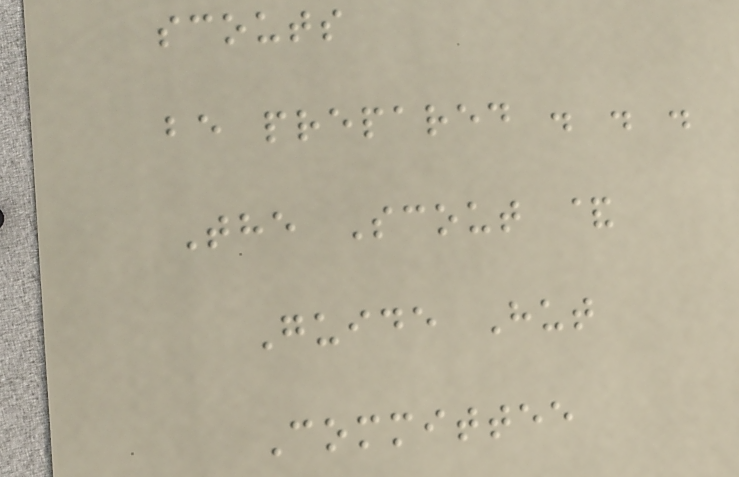scouts
be prepared . . .
The Scout &
Guide Hut
Committee
